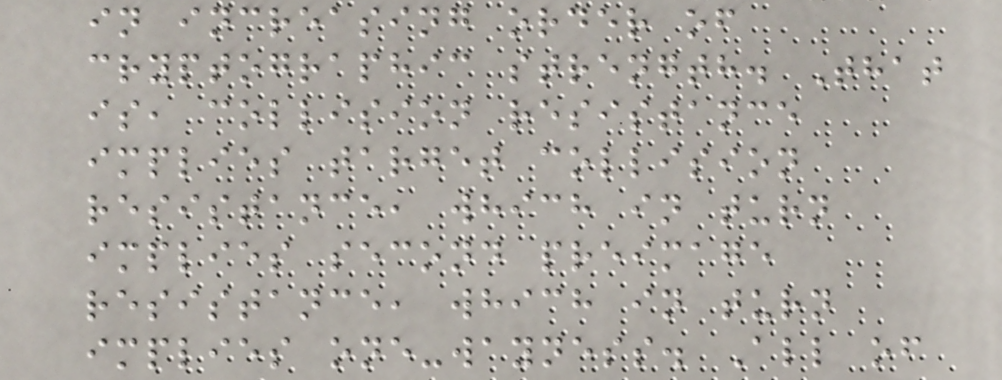in increasing order of
cryptographic strength. That
is, collision resistance
implies target collision
resistance, which in turn
implies second preimage
resistance, which in turn
implies one-wayness. All of
